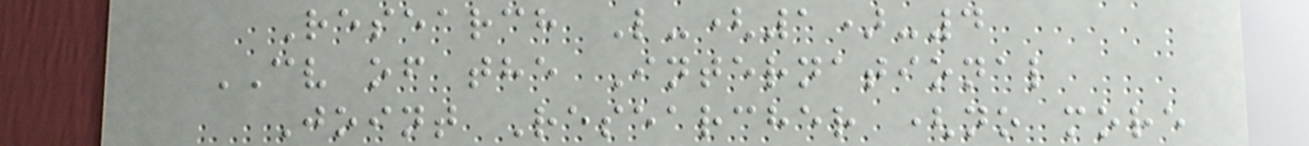Research L-(1)-4
CV of the International
Joint Researcher (no more
